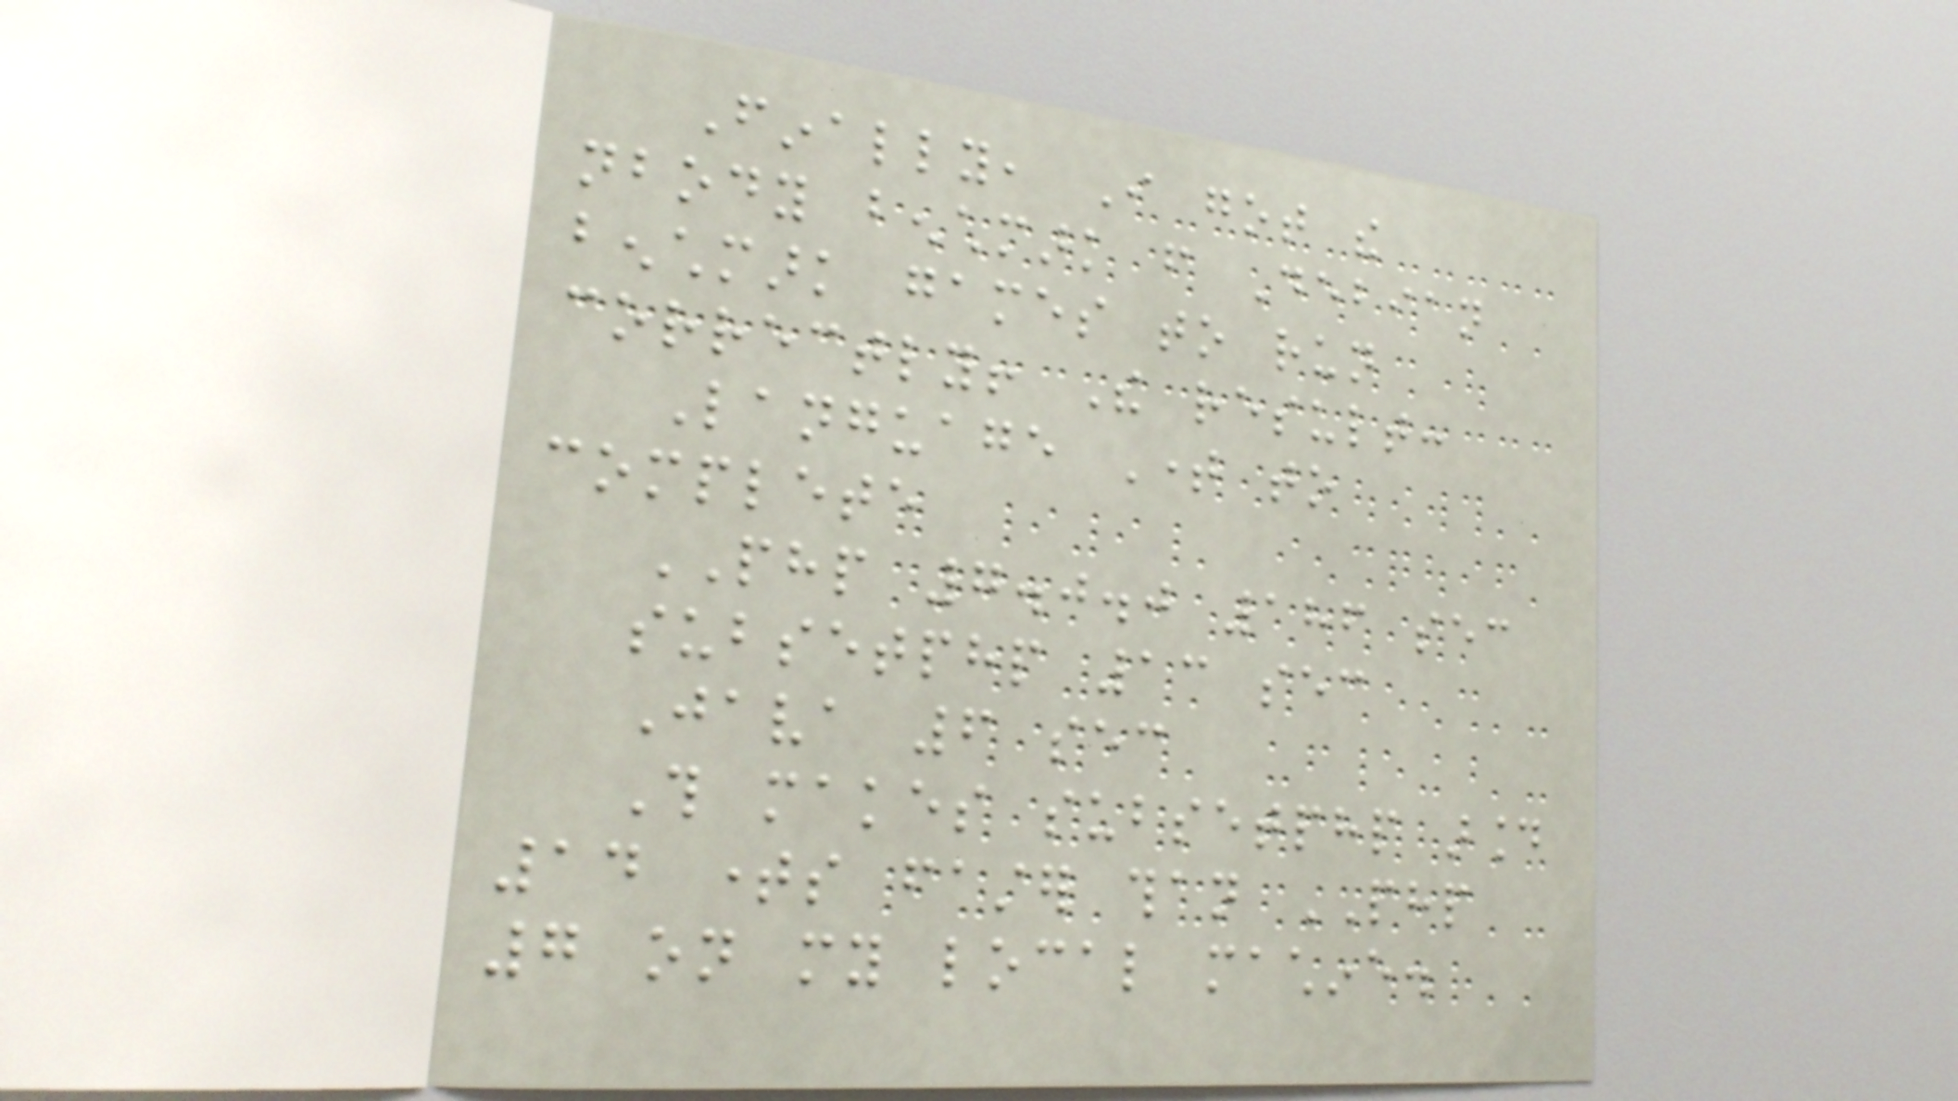Finally, I got the
nbody benchmark from Debian
benchmark games to run
correctly! The result:
Language Time to
complete
PHP 7.0.0 186 sec
subsetphp 13 sec
Java 6 sec
This makes subsetphp around
14 times faster than PHP
7 on my local machine.
